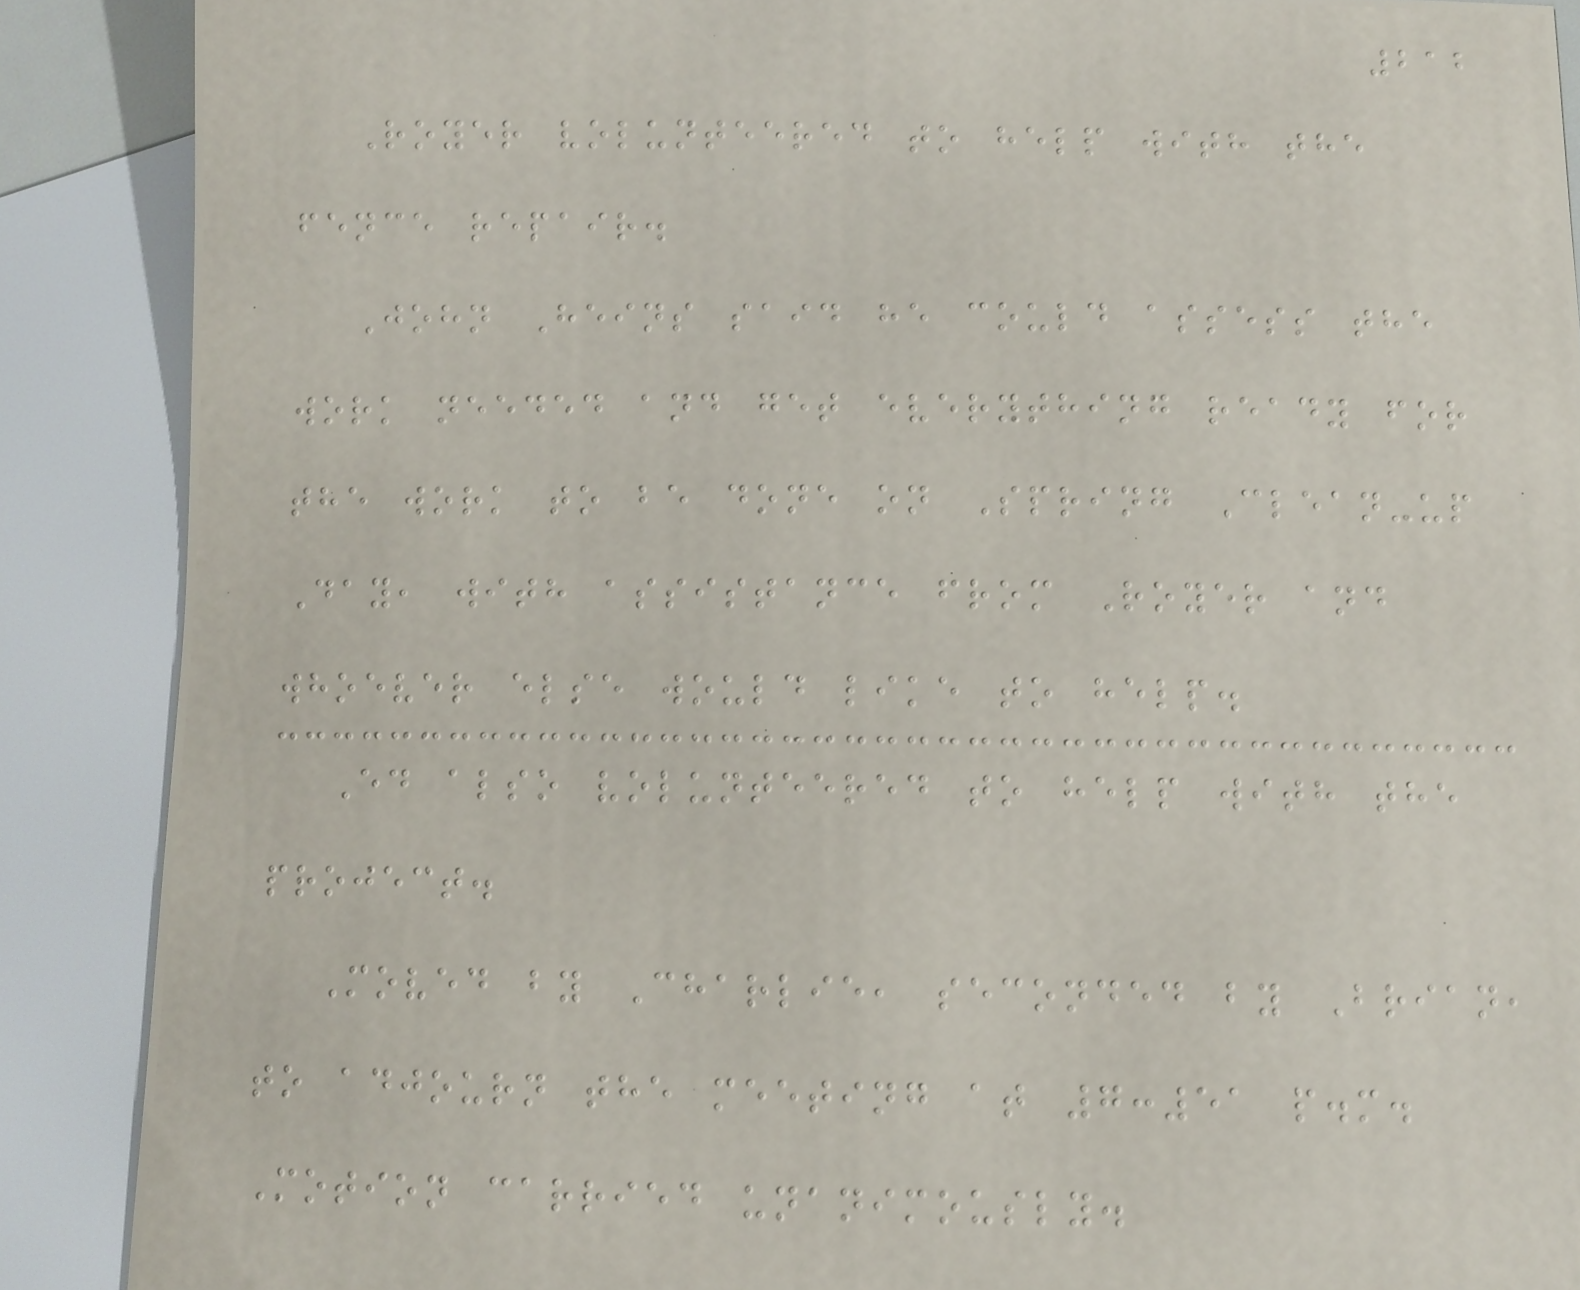212
Royer volunteered to help with the
fence repair.
John Heins said he could assess the
work needed and get everything ready for
the work to be done on Spring Clean-up
Day, with assistance from Royer and
whoever else would like to help.
Ed also volunteered to help with the
project.
Moved by Charlie, seconded by Brian,
to adjourn the meeting at 7:51 p.m.
Motion carried unanimously.
